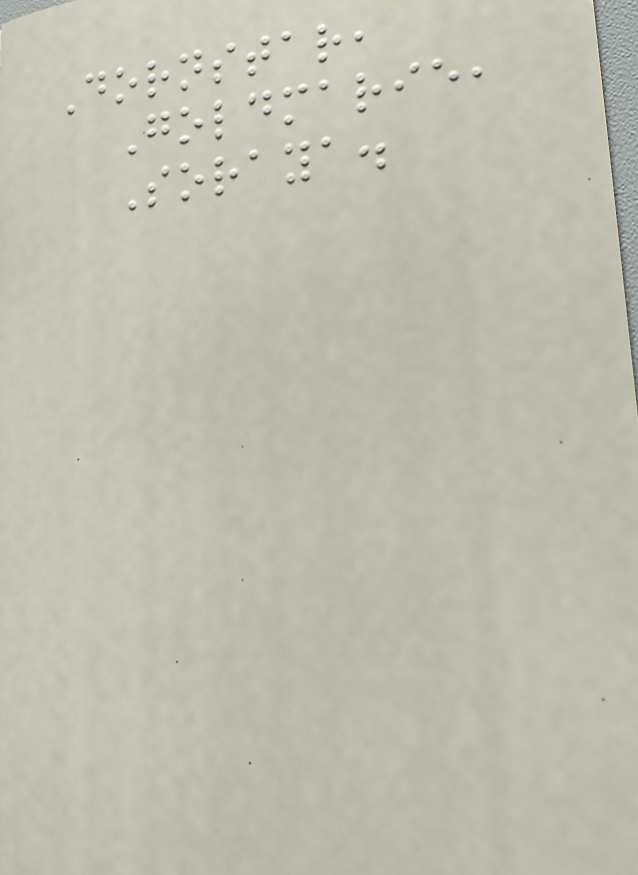Dornstar,
Goldmarie,
Soraya.
